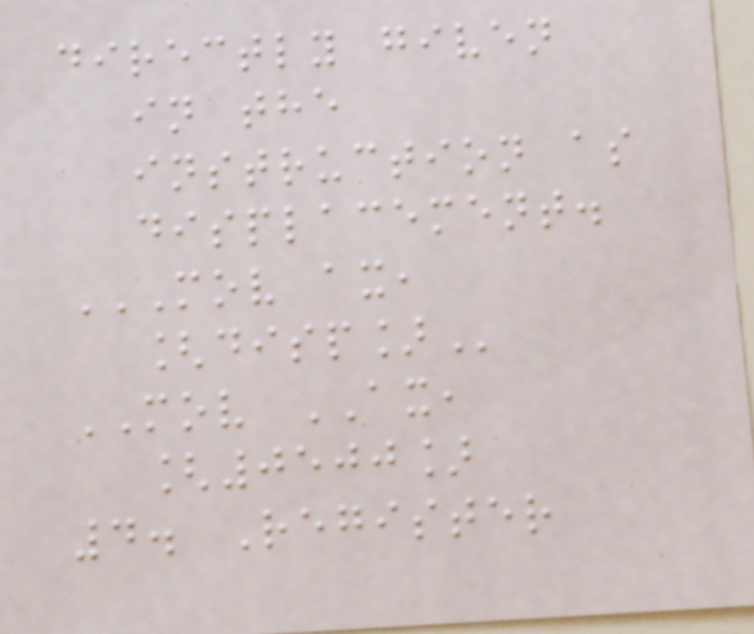directly given
in the
instruction as
displacement.
MOV AX,
[DISP]
MOV AX,
[0500]
4. Register
